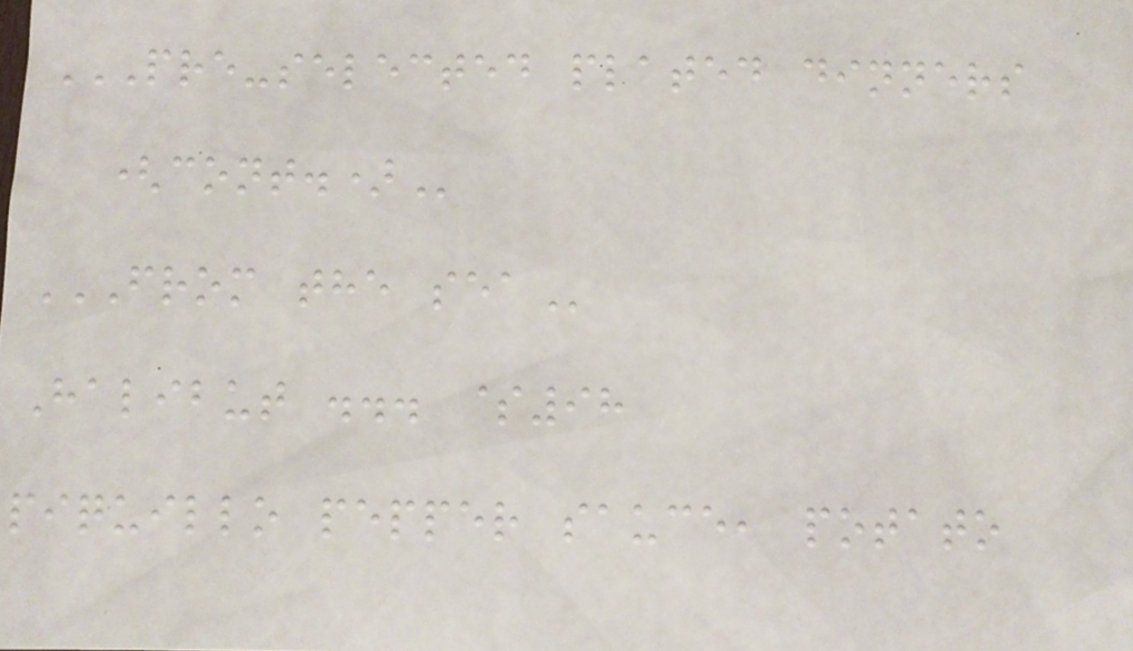PRE-SELECTED PLATED DINNERS
(CONT.)
FROM THE SEA
Halibut ... $98
piquillo pepper sauce, potato
